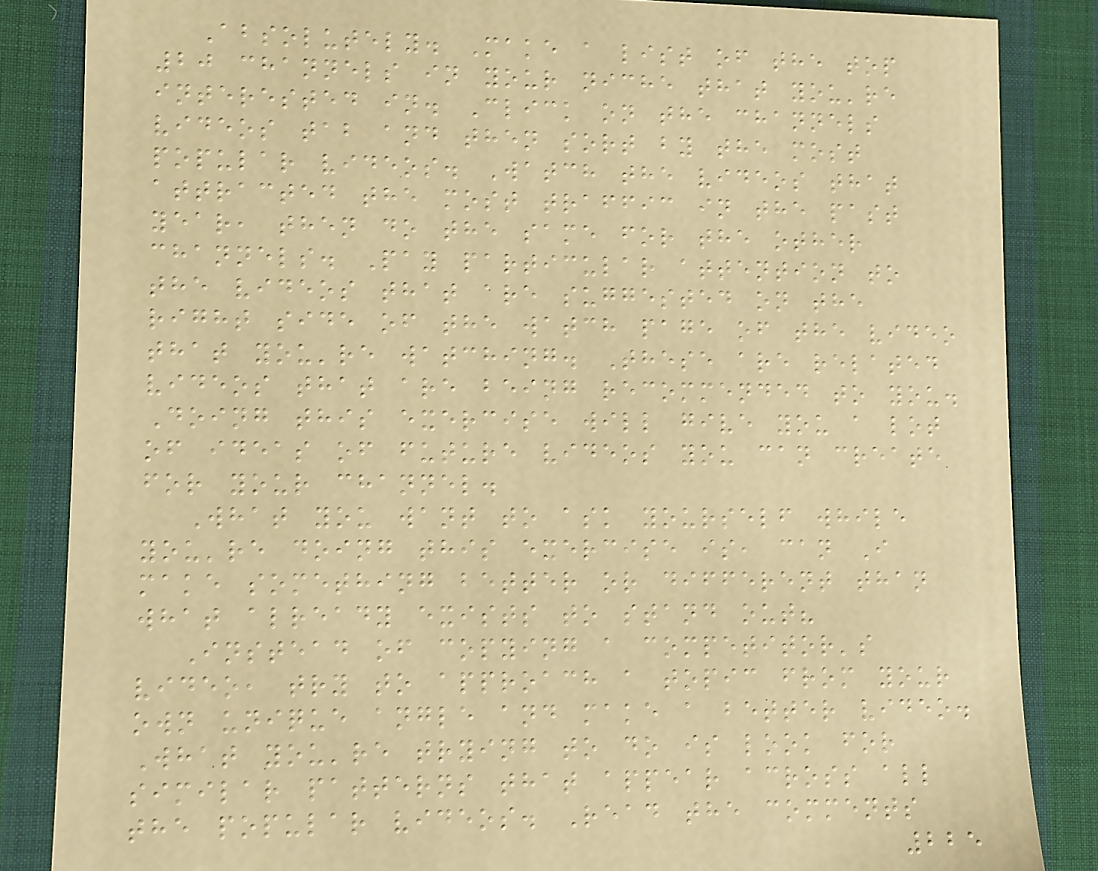Absolutely. Make a list of the top
20 channels in your niche that you're
interested in. Click on the channels
videos tab and then sort by the most
popular videos. Watch the videos that
attracted the most traffic in the past
year, then do the same for the other
channels. Pay particular attention to
the videos that are suggested on the
right side of the watch page of the video
that you're watching. These are related
videos that are being recommended to you.
Doing this exercise will give you a lot
of ideas of future videos you can create
for your channel.
What you want to ask yourself while
you're doing this exercise is, can I
make something better or different than
what already exists to stand out?
Instead of copying a competitor's
video, try to approach a topic from your
own unique angle and make a better video.
What you're trying to do is look for
similar patterns that appear across all
the popular videos. Read the comments
225
